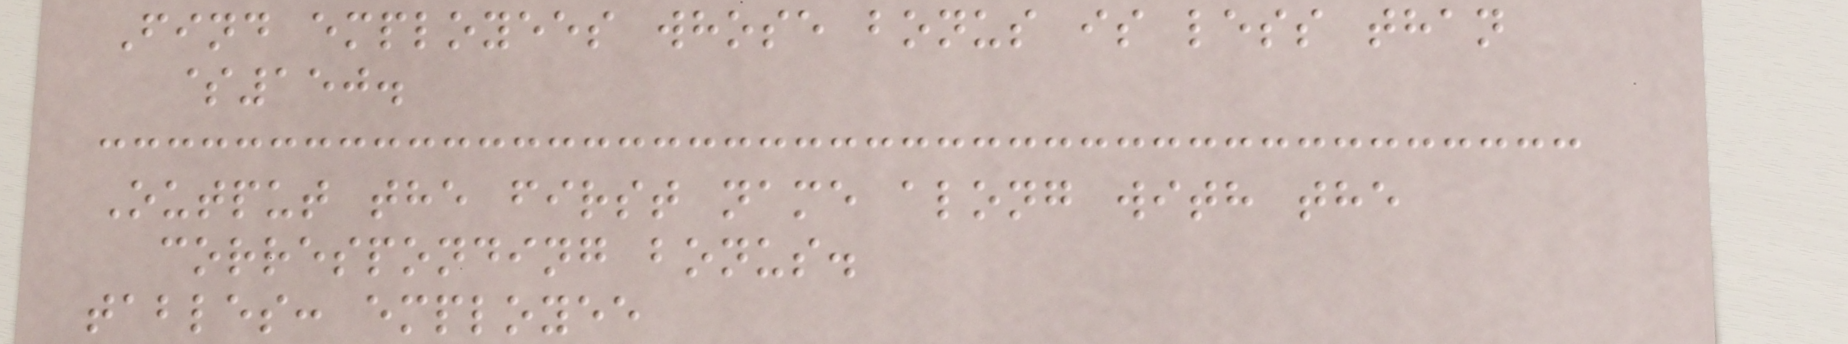Find employees whose bonus is less than
$150.
Output the first name along with the
corresponding bonus.
tables: employee
